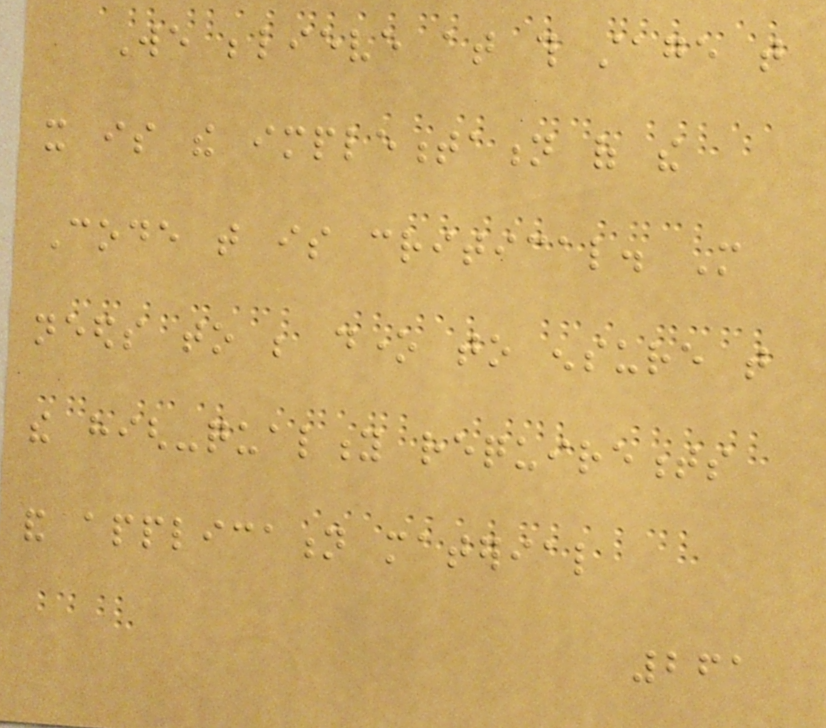We believe at this stage that
it is the implementation of the
Code that is critical. More
needs to be done to ensure that
the high-quality requirements
and application material
261
